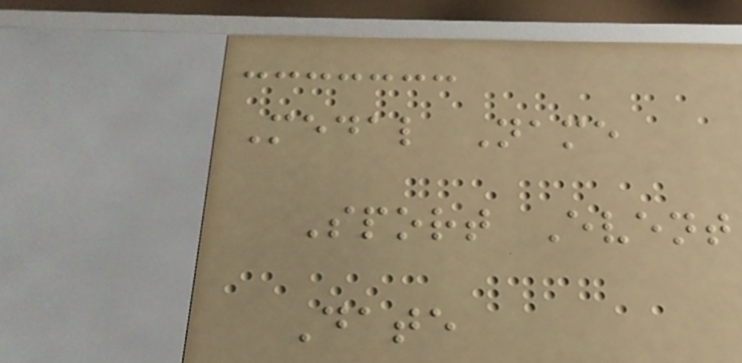Medal Name
Sport Event
Date
